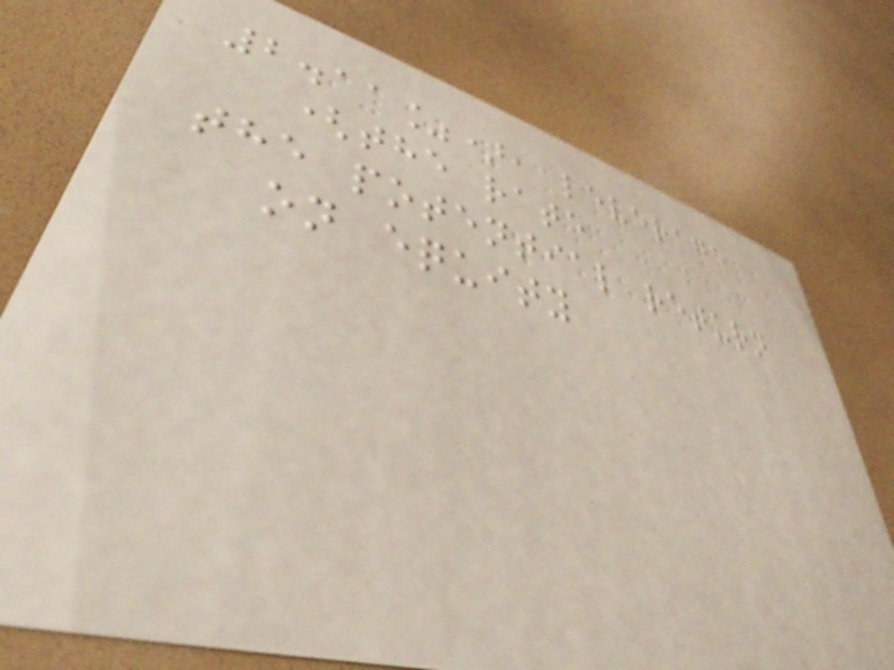2.11%), leverage
(the rate
the potential return
on equity
